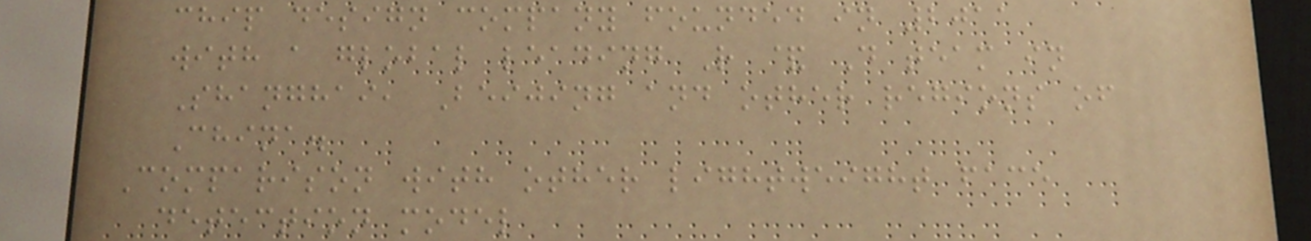chip design company founded in 2011
with a global leading R & D team in
Shanghai, Beijing and other regions of
China.
Comparison with other lightweight face
detection model
